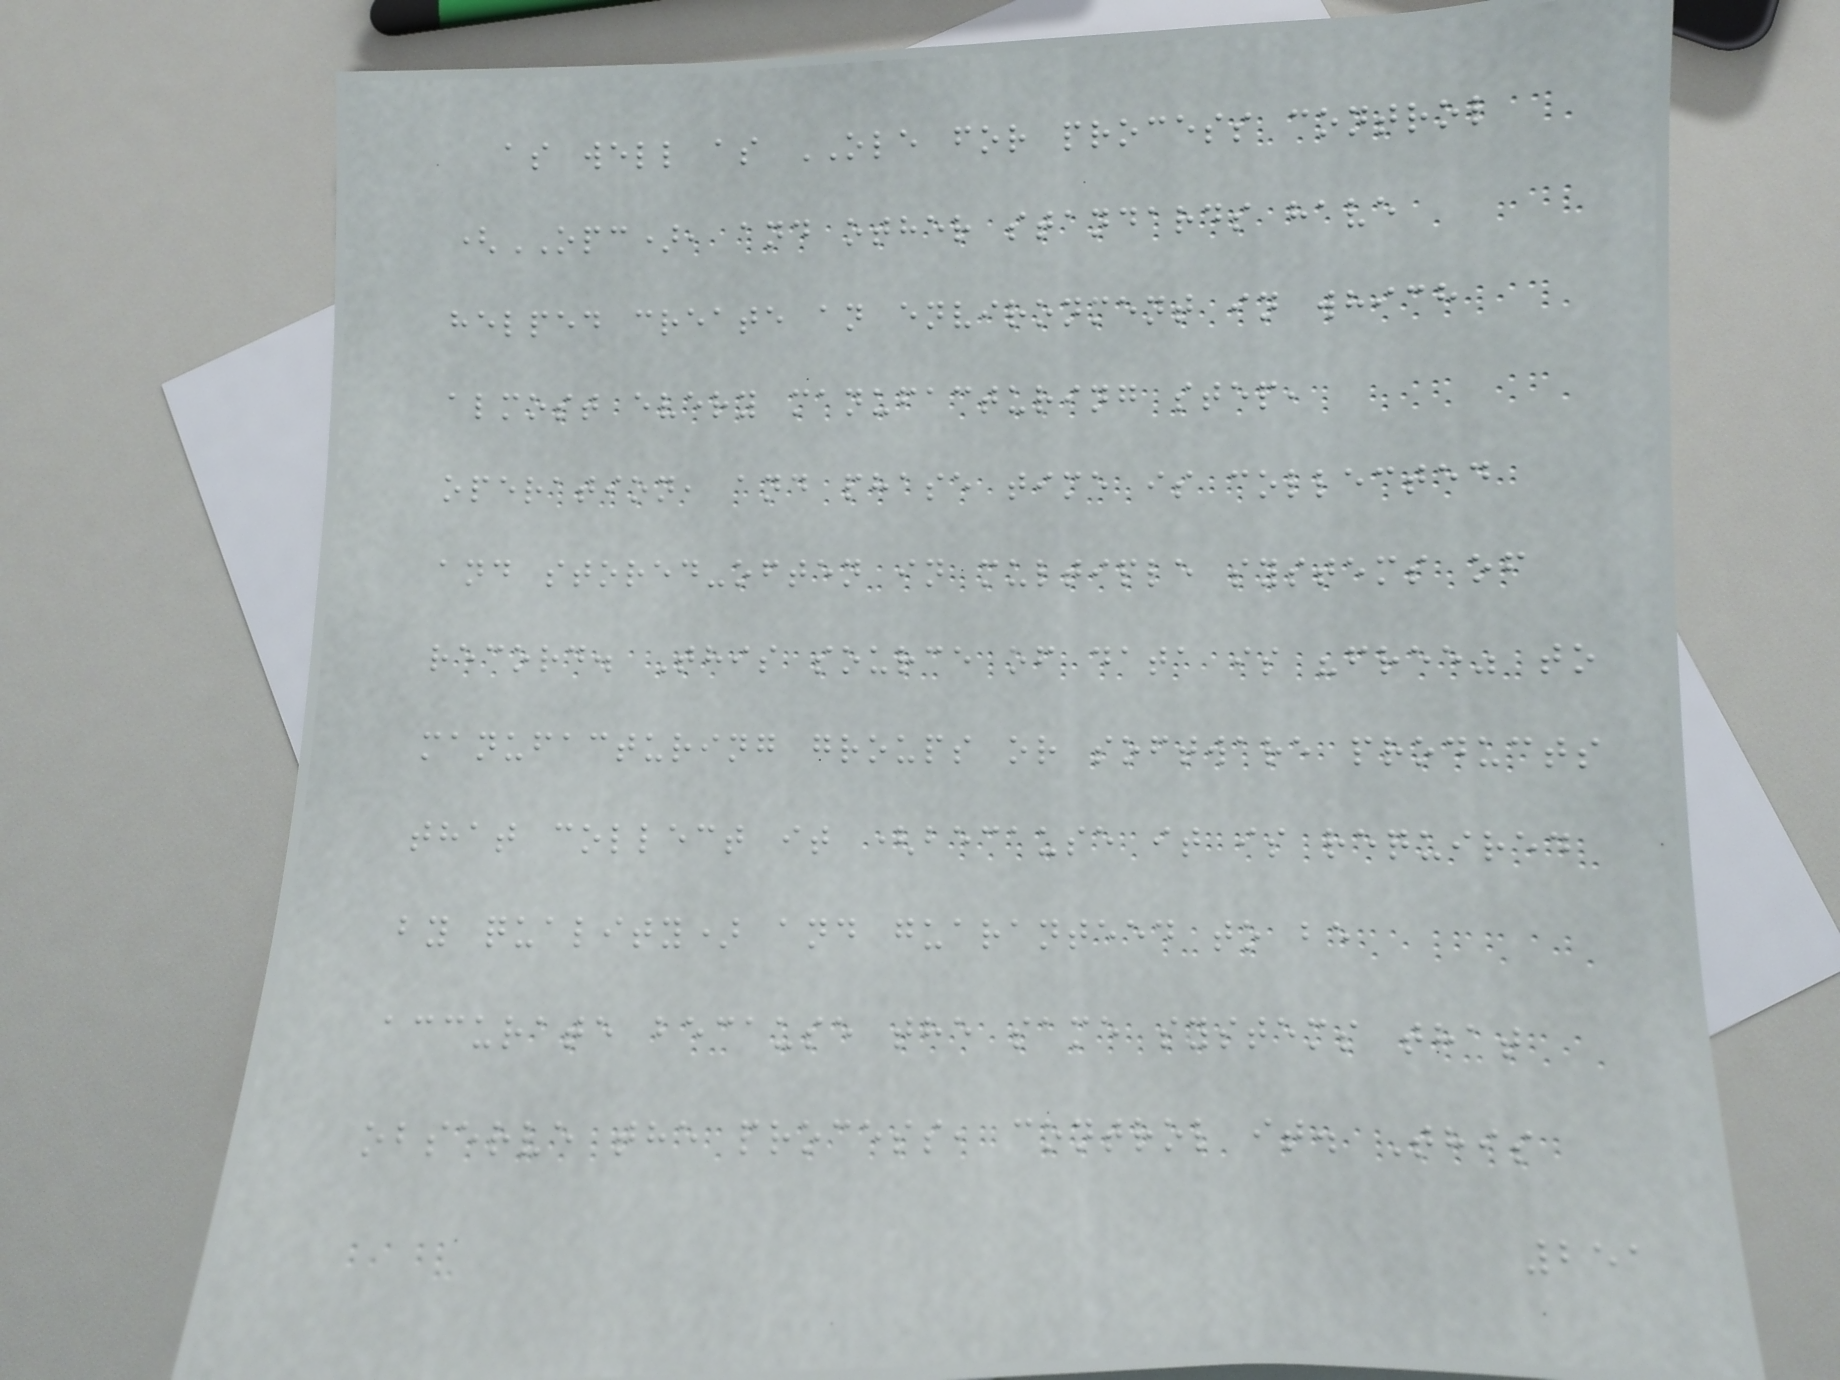as well as OLE for process control
(OPC), and other standards have
helped create an environment in which
almost every manufacturing step,
operation, and phase time is collected
and stored-often in multiple systems of
record. This source of data is "free" to
manufacturing groups or software products
that collect it (because it is required
by quality) and guaranteed to be
accurate because the same systems that
observe the process, control it. This
251
